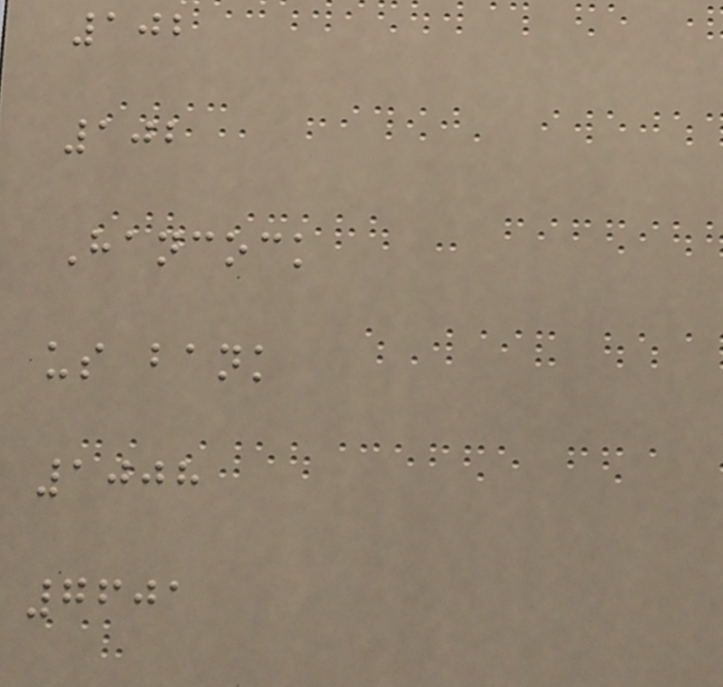102
102
Hancock
us bank
1008
7601
